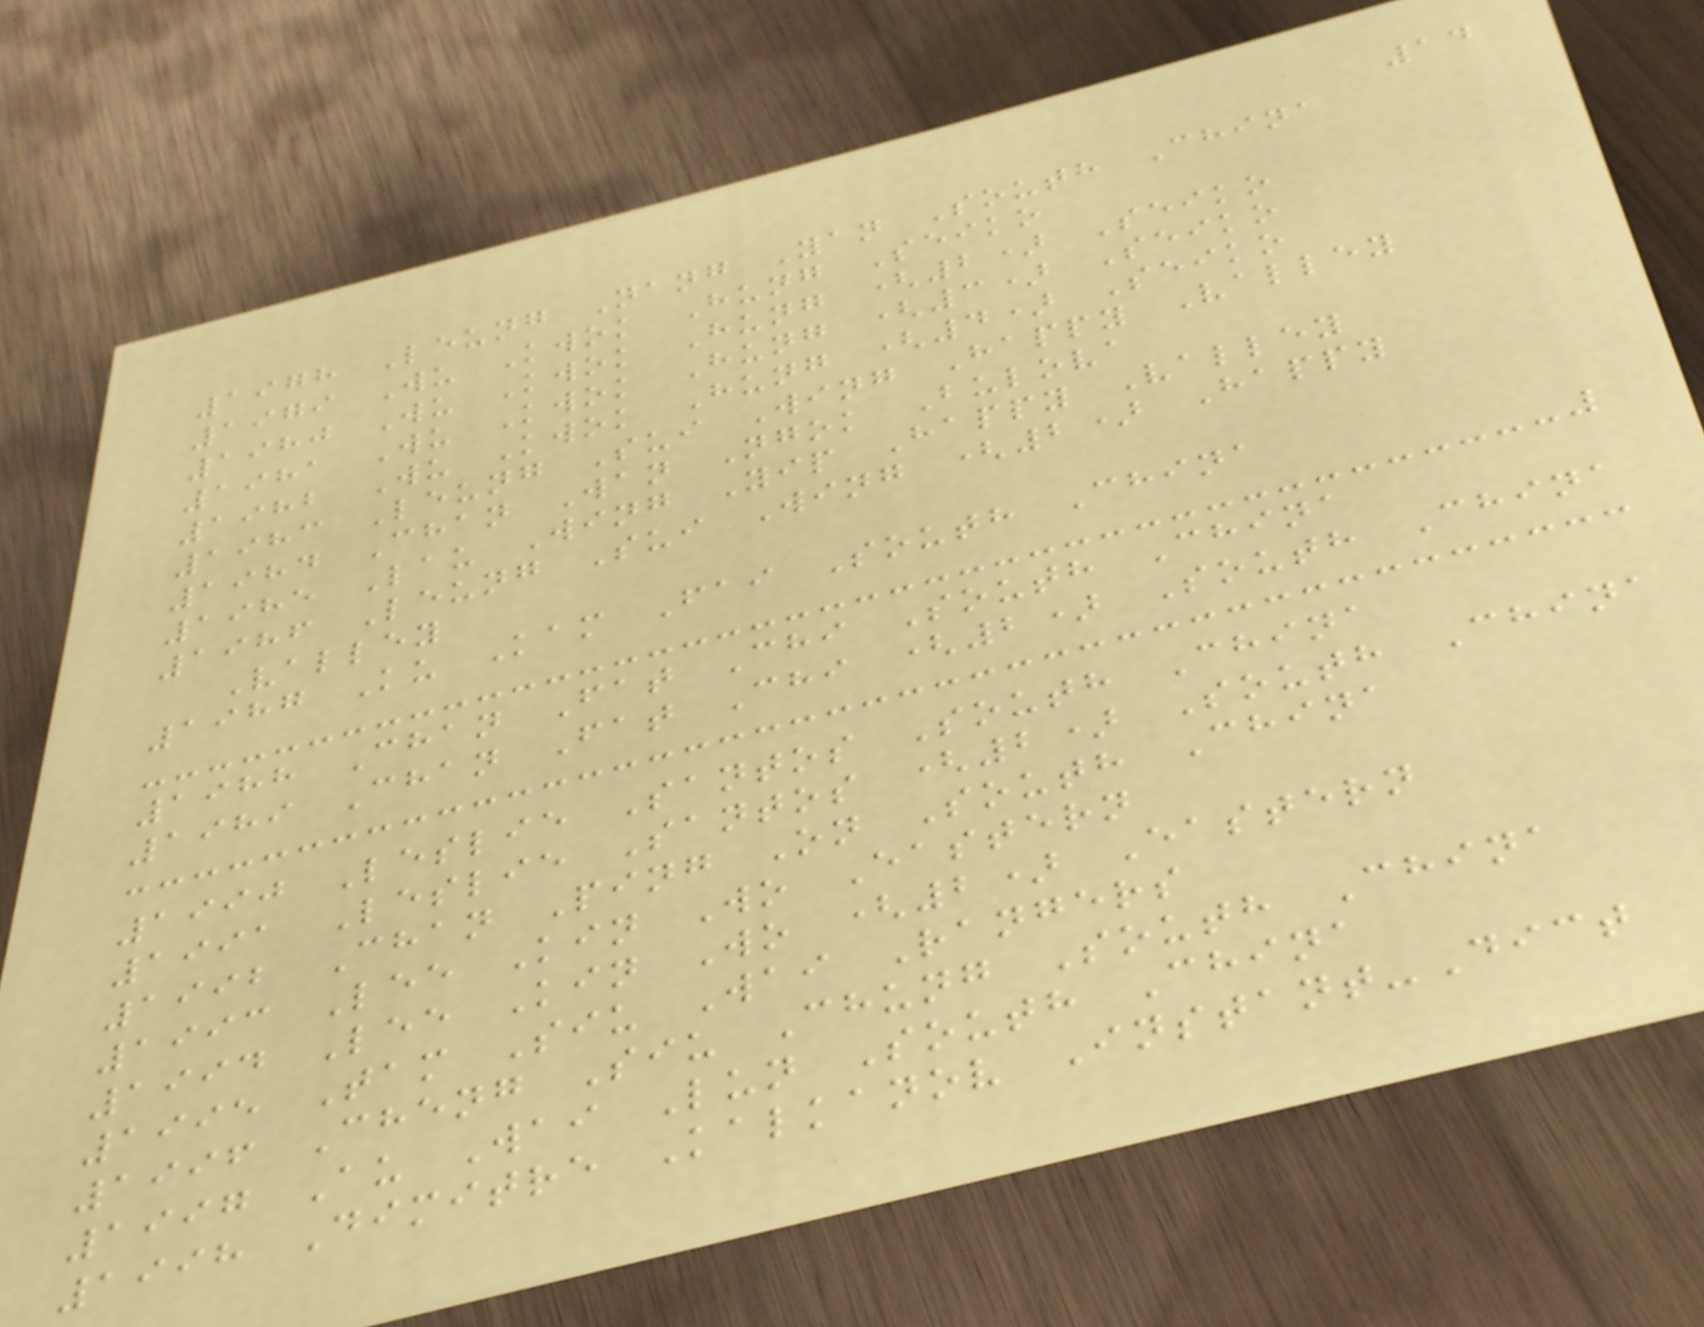14
1978 Leung Nang Yan South China
1979 Wu Kwok Hung Seiko
1980 Wu Kwok Hung (2) Seiko
1981 Wu Kwok Hung (3) Seiko
1982 Wu Kwok Hung (4) Seiko
1983 Leung Sui Wing Happy Valley
1984 Chan Wan Ngok Bulova
1985 Lau Wing Yip Happy Valley
1986 Leung Sui Wing (2) Happy
Valley
1987 Ku Kam Fai South China
1988 Chan Fat Chi South China
1989 Chan Fat Chi (2) South China
1990 Leslie Santos South China
1991 Leslie Santos (2) South China
1992 Chan Ping On South China
1993 Lee Kin Wo Eastern
1994 Lee Kin Wo (2) Eastern
1995 Tam Siu Wai Rangers
1996 Cheng Siu Chung South China
1997 Au Wai Lun South China
1998 Dimitre Kalkanov Instant-Dict
